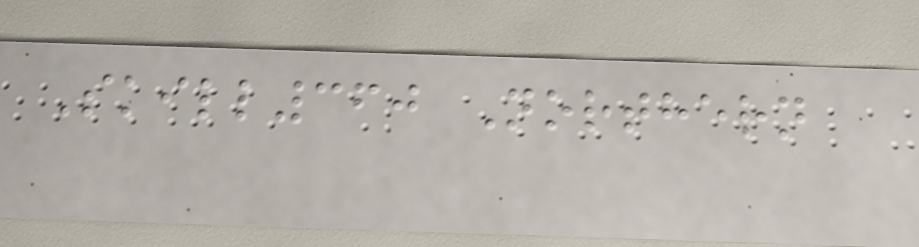Skill360 Northern
